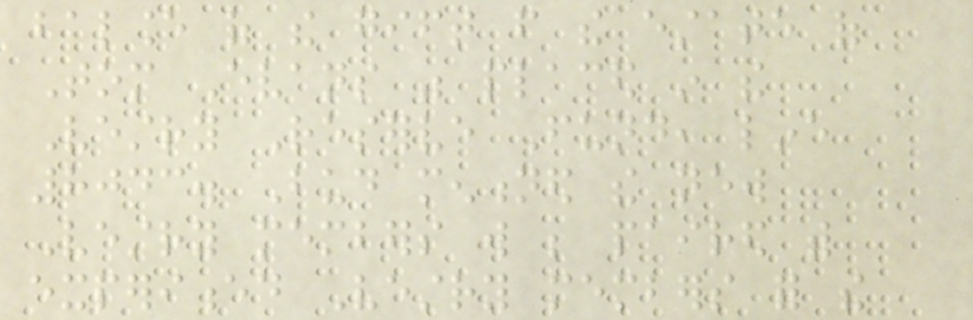balance of the gift from the estate of
Tom Evans was placed in the
Vestry Reserve Fund, line
8043. Bud mentioned the new
Vestry members will be paired with
experienced Vestry members for the
